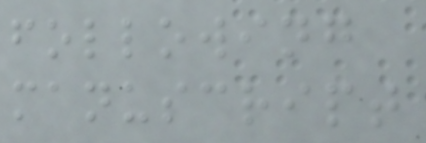following
manuscript
